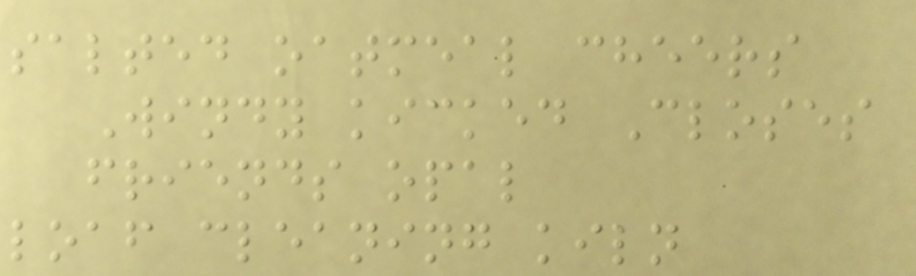salted oatmeal cheers
Windy kicked Closes
friends opal
loaf cleaning kiln
